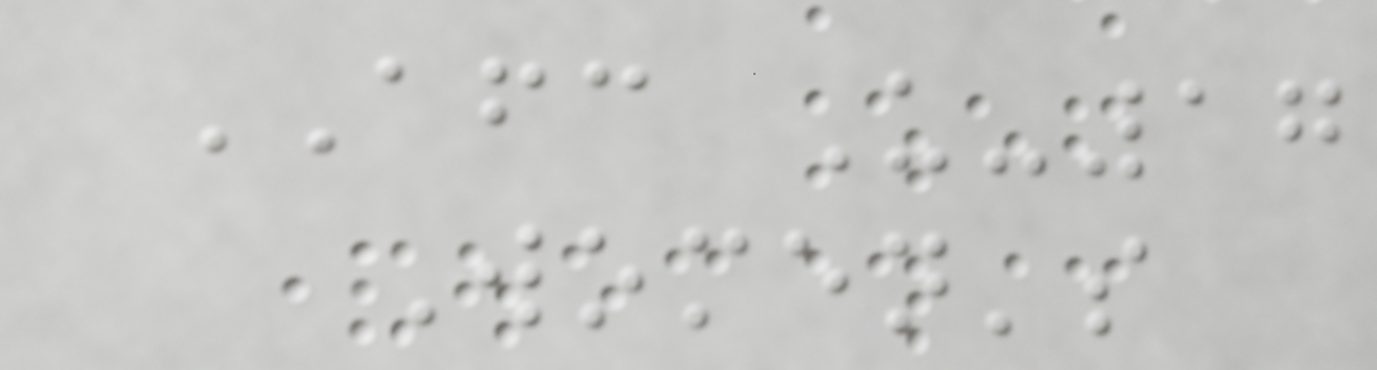AFC U-17
Women's
